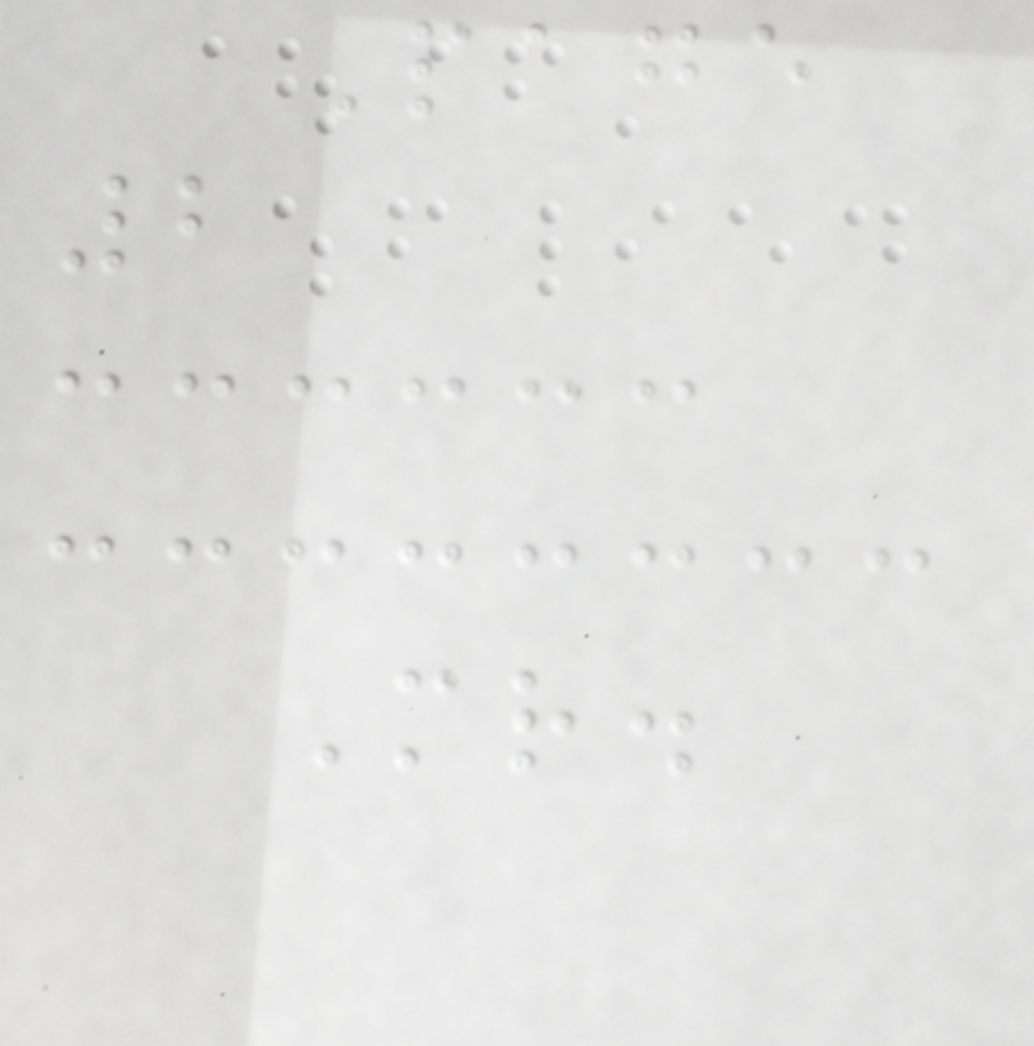Page
2
Mr.
